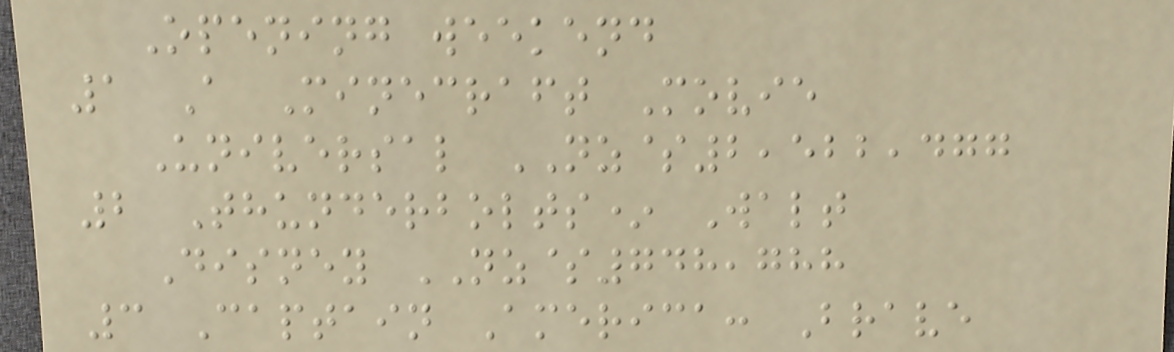Opening weekend
1 A Minecraft Movie
Universal NZ$2,522,477
2 Thunderbolts* Walt
Disney NZ$748,788
3 Captain America: Brave
